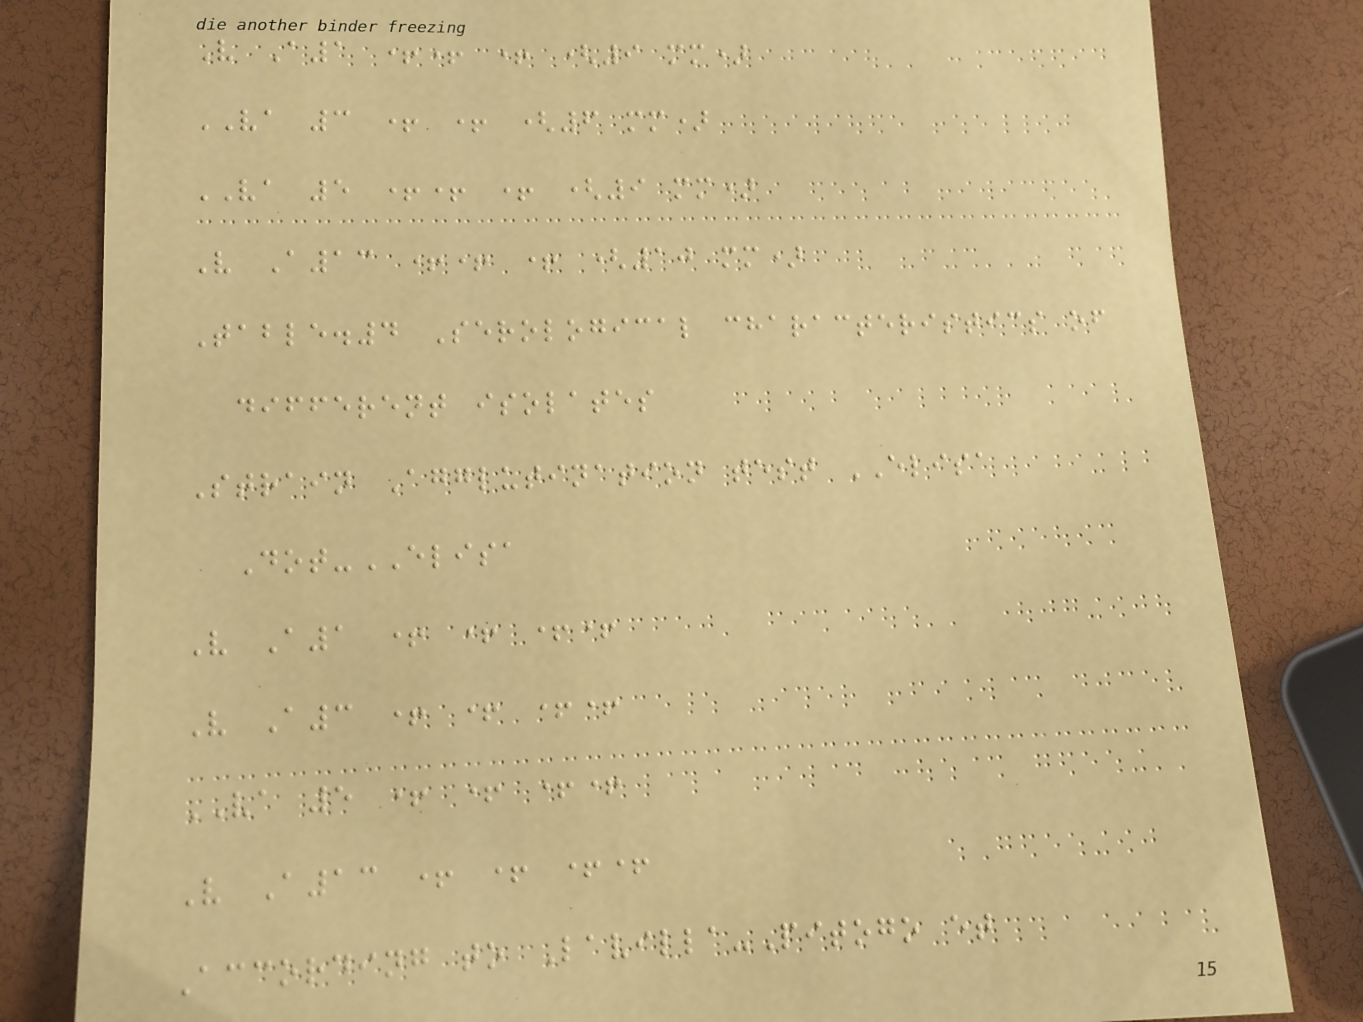V A1 ++ + (9 mm)
VA 3 + + (6 mm)
VA 5 ++ + (9 mm)
V A13 ++ + (10 mm)
Table.4 Serological characteristics of
different isolates
Strain Agglutination test ELISA
Dot-ELISA
V A1 + + ++
V A3 + + ++
VA 5 + + ++
V A13 + + ++
According to Lavilla-Pitogo et
